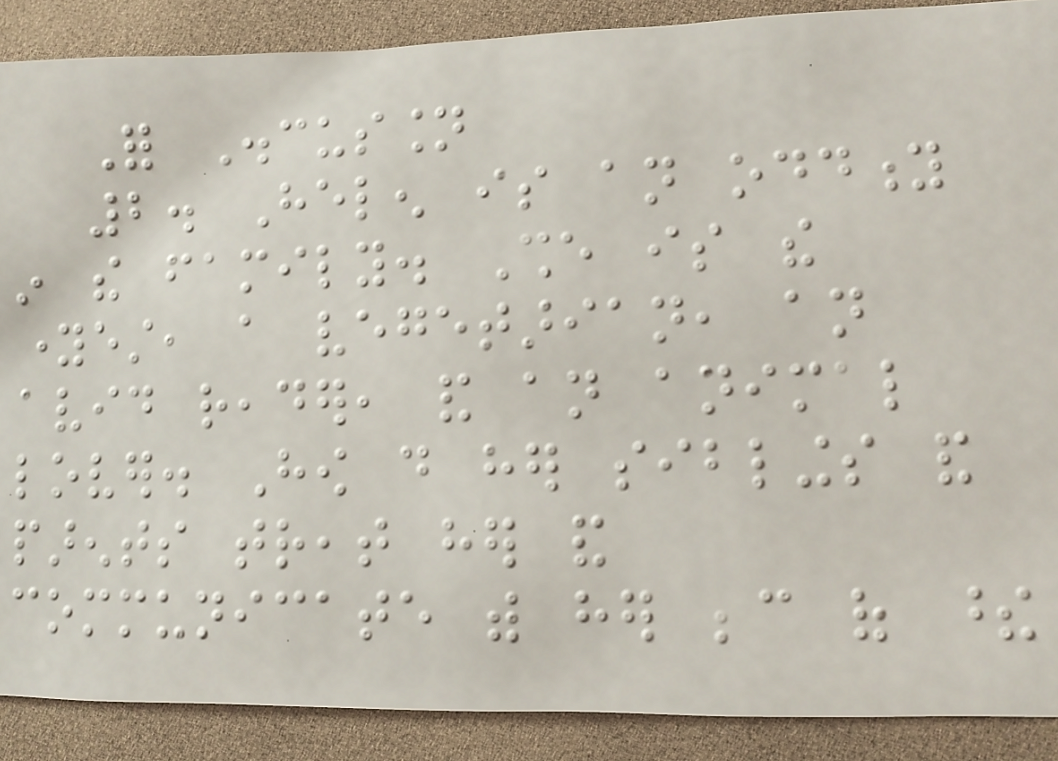For Discussion
2. Helen is an oddity
in the family. She is the
youngest, a vegetarian, an
avid reader, and an animal
lover. How do her siblings and
parents treat her and
communicate with her because of these
